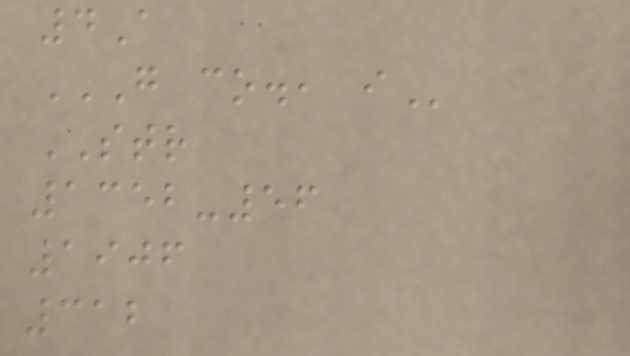4A
G CO., I
STR
1352-56
1906
312
